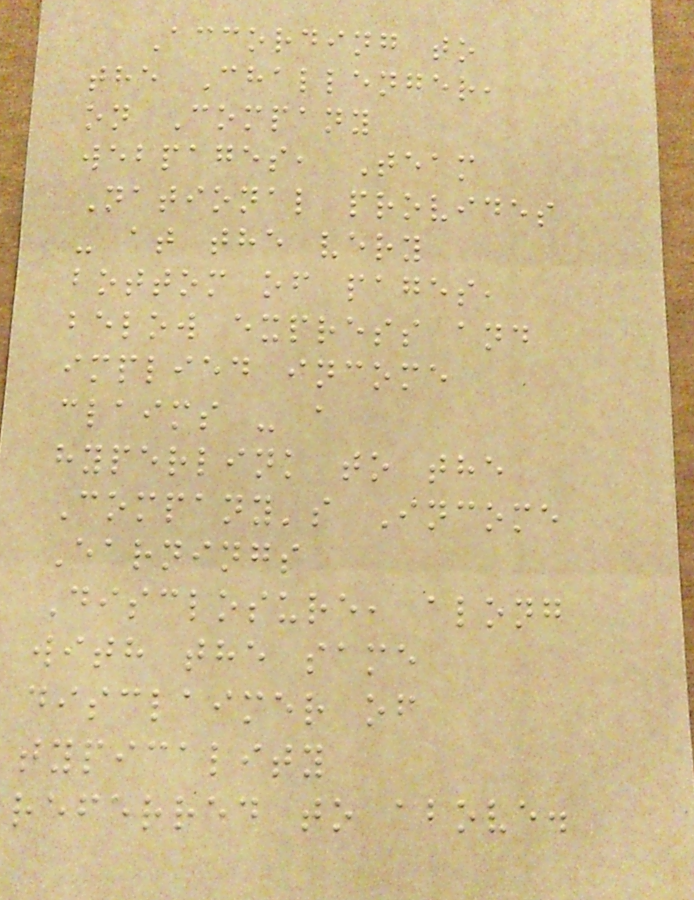According to
the Challenger,
on Company
webpages, Team
National provides
- at the very
bottom of pages,
below express and
implied income
claims - a
hyperlink to the
Company's Income
Earnings
Disclosure, along
with the same
disclaimer of
typicality
referred to above.
